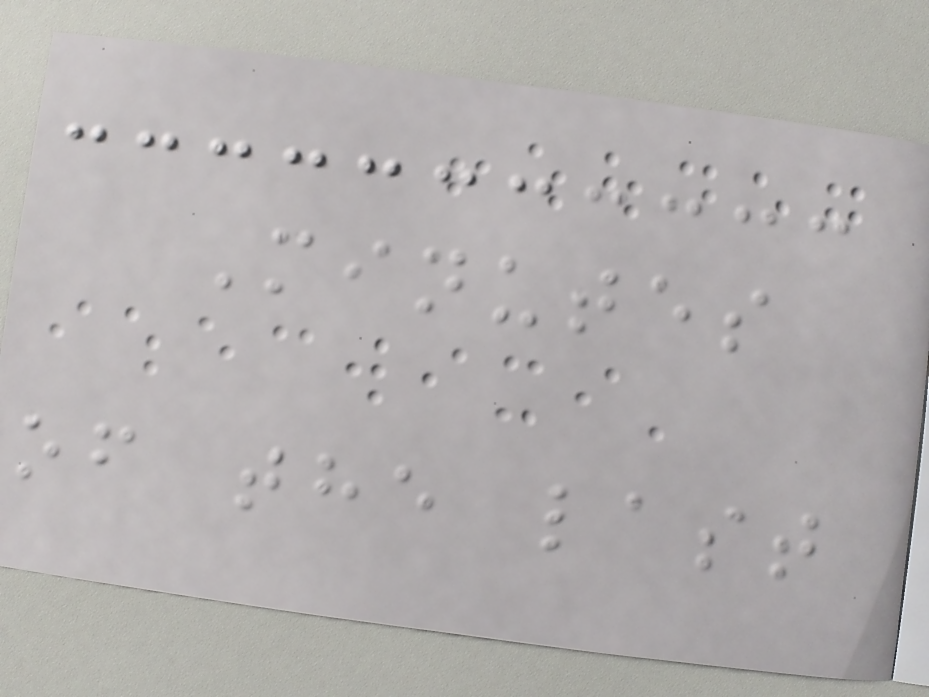Minutes
of the last
